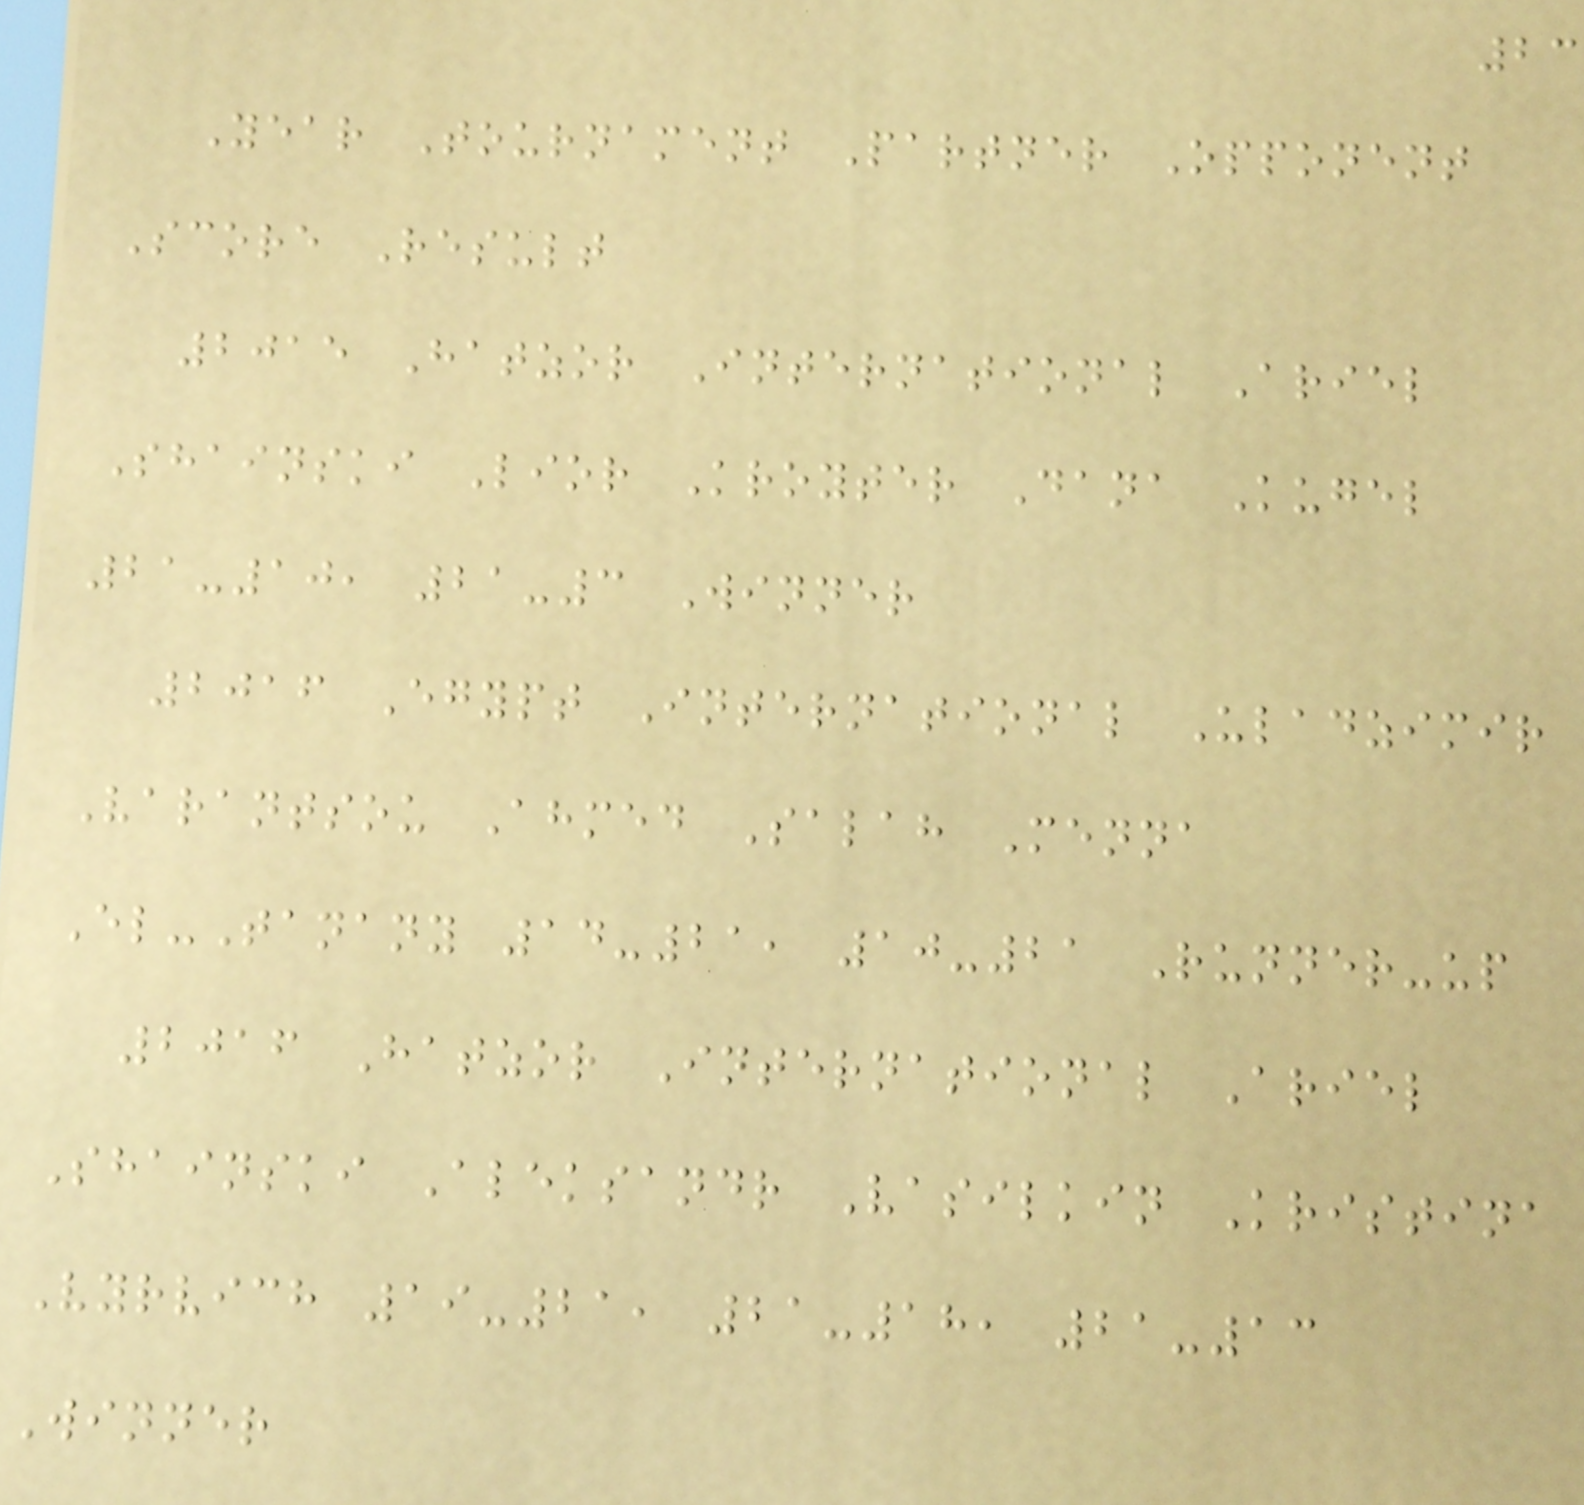23
Year Tournament Partner Opponent
Score Result
2015 Hatzor International Ariel
Shainski Lior Kroyter Dana Kugel
21-10, 21-3 Winner
2016 Egypt International Uladzimir
Varantsou Ahmed Salah Menna
El-Tanany 14-21, 10-21 Runner-up
2016 Hatzor International Ariel
Shainski Aleksandr Vasilkin Kristina
Vyrvich 19-21, 21-18, 21-13
Winner
